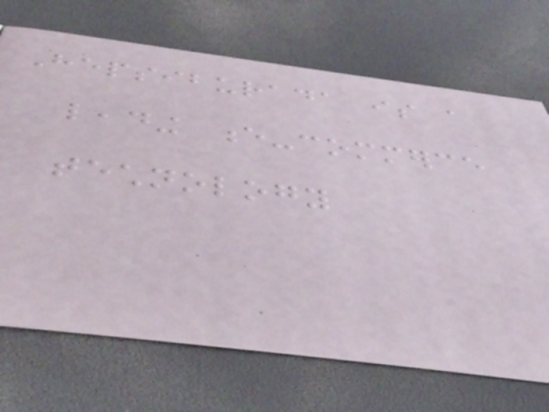Hepsiburada is a
leading e-commerce
technology
